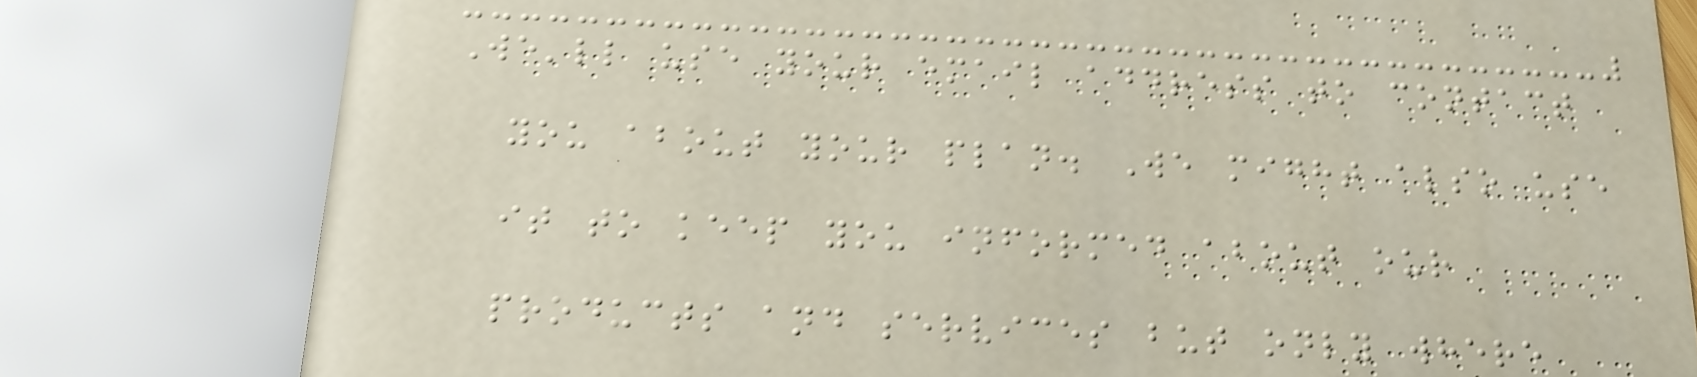We'll use your email address to contact
you about your plan. We might also use
it to keep you informed about our
products and services but only where
